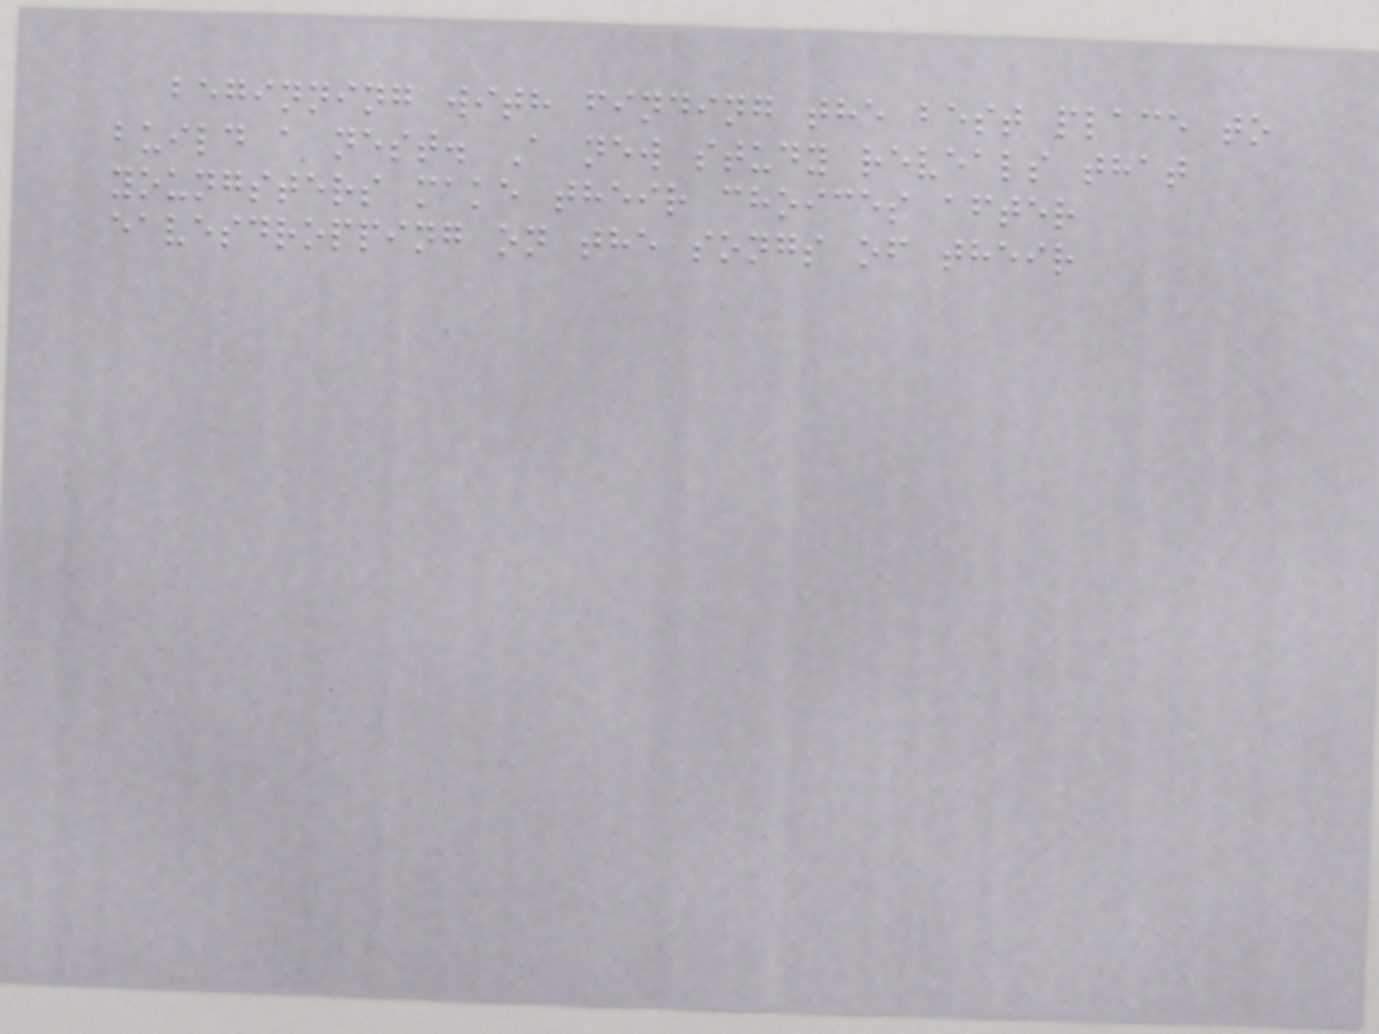beginning with finding the best place to
build a nest. A new study reveals that
youngsters make their choices after
eavesdropping on the songs of their
